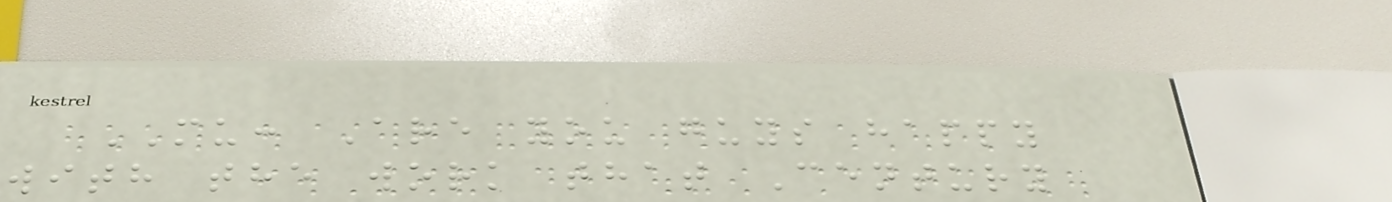MU: Are you guys happy
with the work that Century
